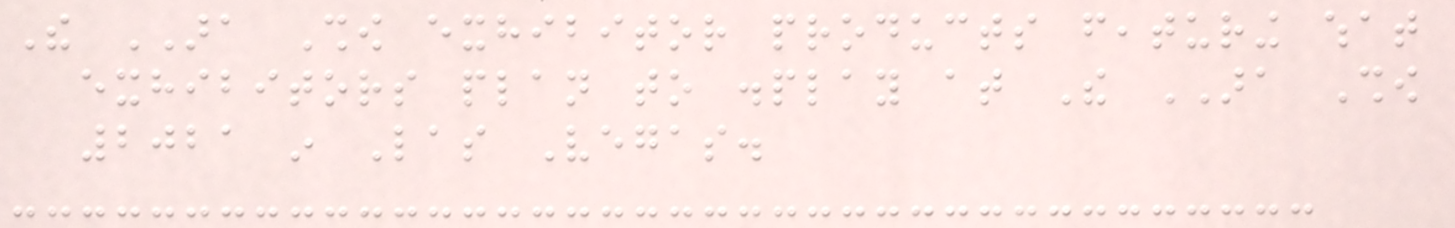The ARA Show exhibitor products featuring what
exhibitors plan to display at The ARA Show
2021 in Las Vegas.
